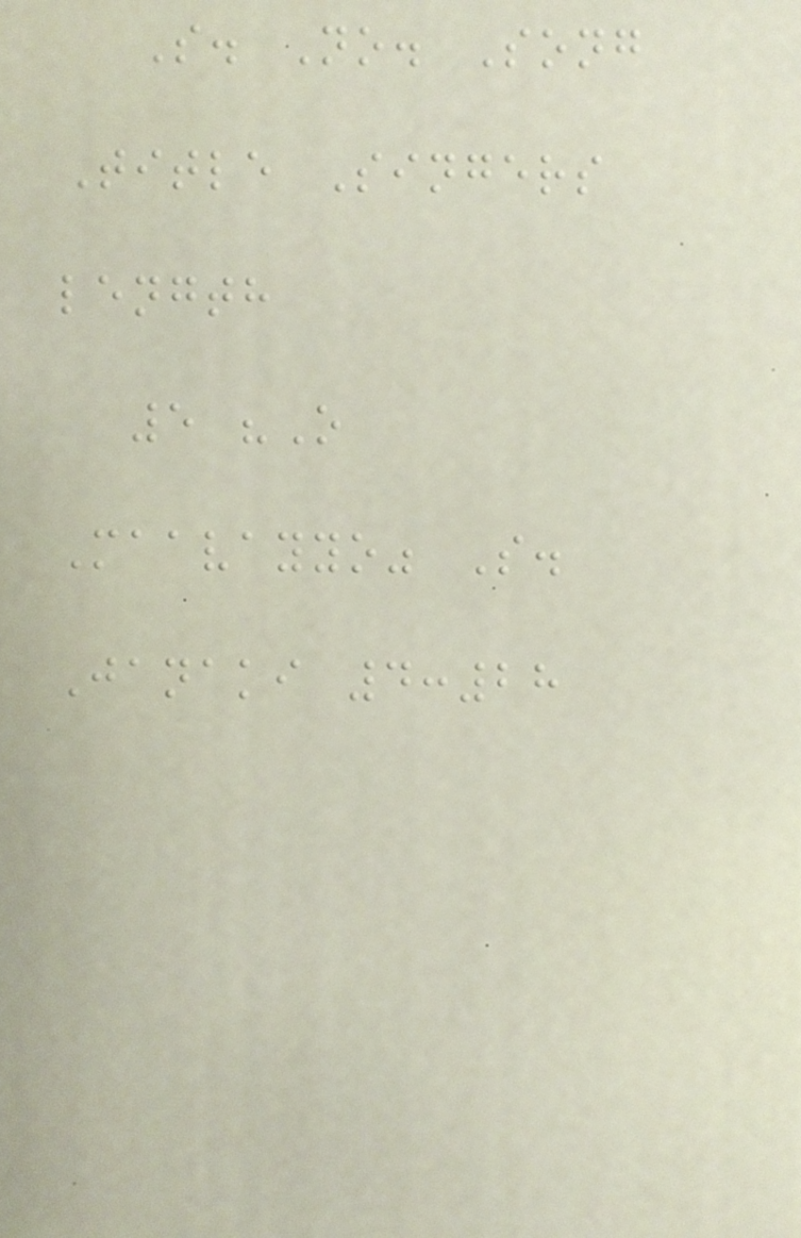S. No. Song
Title Singers
length
5 "O
Maavayyo" S.
Janaki 4:28
